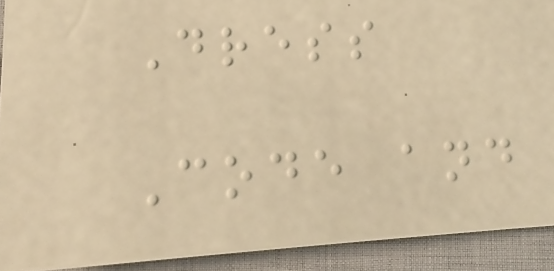Dress
Code and
